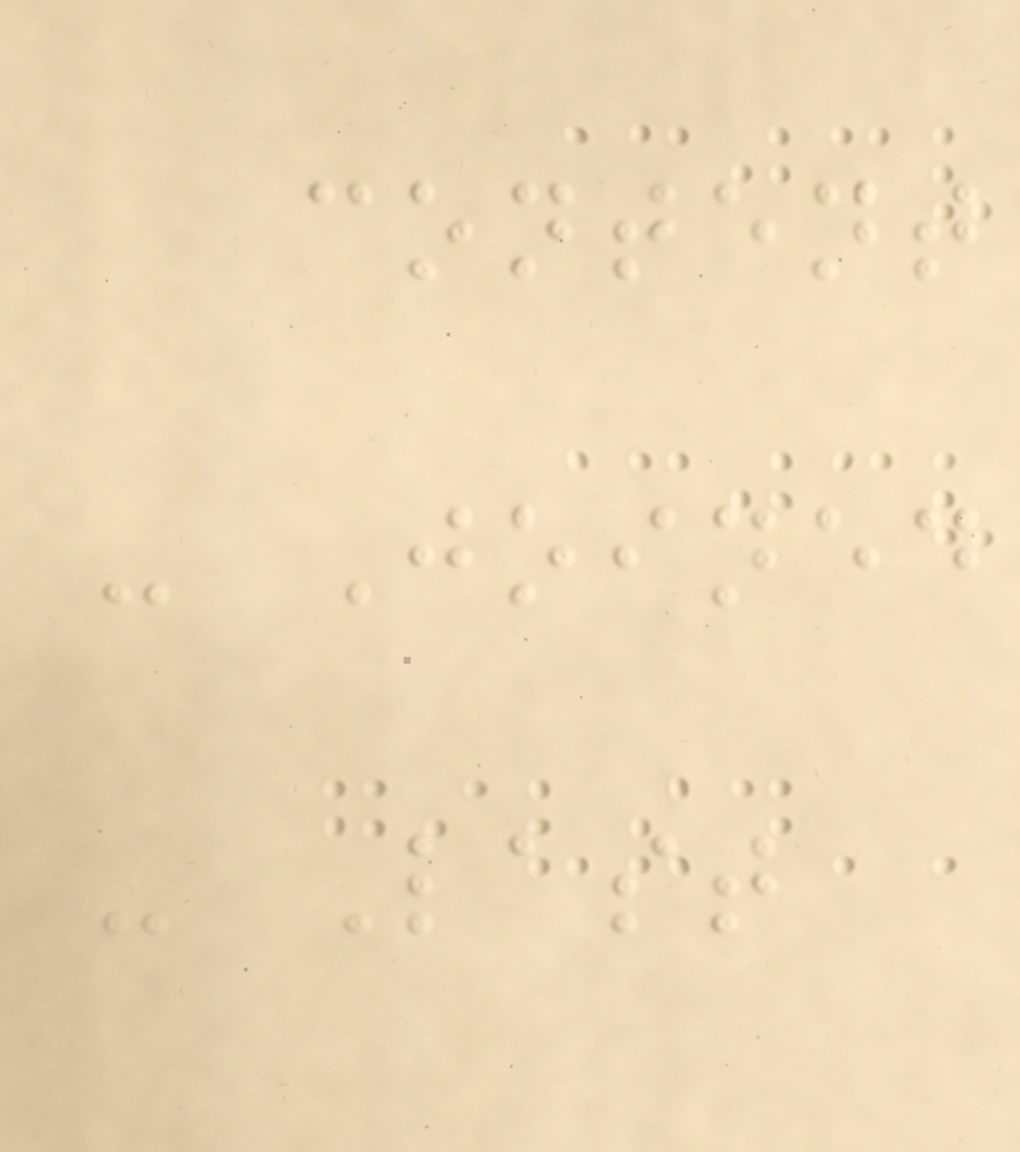content
- Joined
- Last
